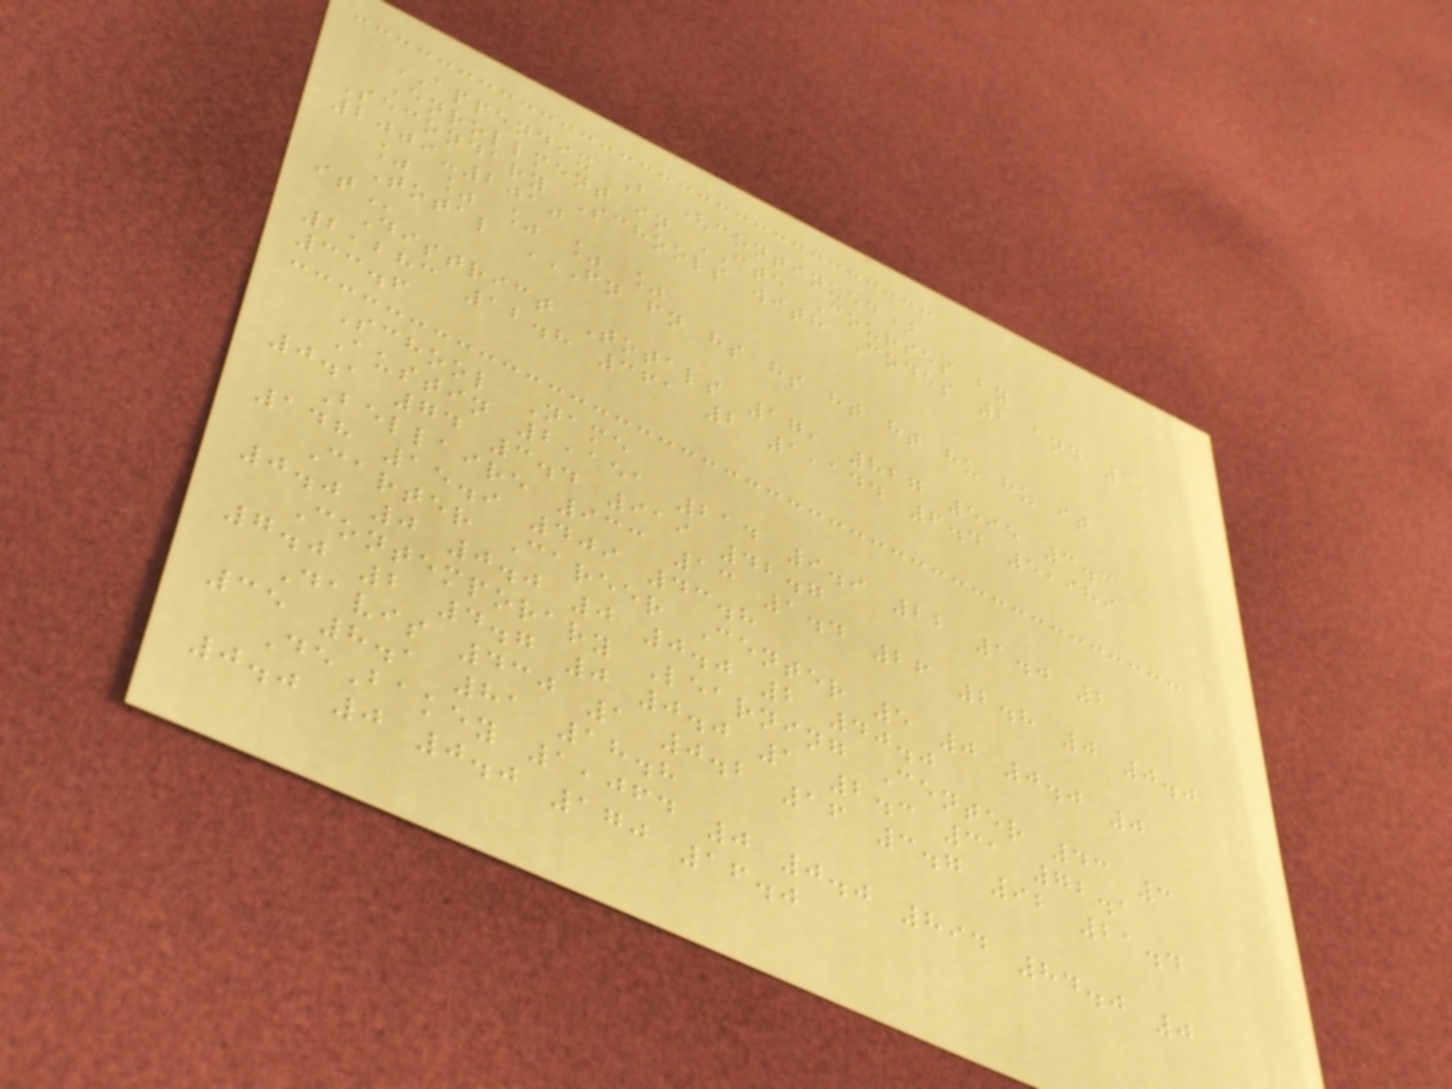APPENDIX B (continued)
Enrollment in CTE Courses by
Secondary Schools with Codes 2 and 3,
2009-2010
% % % % %
Total FN FN HS HS HT HT HU HU IT
IT
District Totals 17, 827 595 3.3
2,283 12.8 361 2 1,144 6.4 5,989
33.6
School Name
Austin 2,151 214 9.9 22 1.0 2
0.1 74 3.4 919 42.7
Bellaire 933 13 1.4 26 2.8 0 0.0
148 15.9 409 43.8
Carter Career Center 5 0 0.0 0
0.0 0 0.0 0 0.0 2 40.0
Contemporary Learning Center 43 3
7.0 2 4.7 0 0.0 1 2.3 31 72.1
Davis 430 1 0.2 16 3.7 92 21.4
35 8.1 81 18.8
DeBakey 1,064 0 0.0 894 84.0 0
0.0 0 0.0 170 16.0
